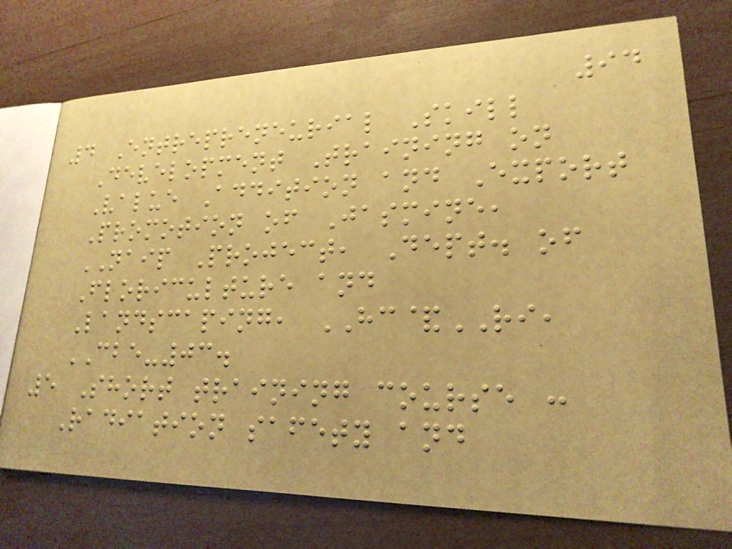94
4 Entrepreneurial Skill
Development Training on
Value Addition and Export
Promotion of Jasmine,
NAIP Project, Dept. of
Floriculture and
Landscaping, HC&RI,
CBE-03.
5 Short training course :
Radiation safety and
